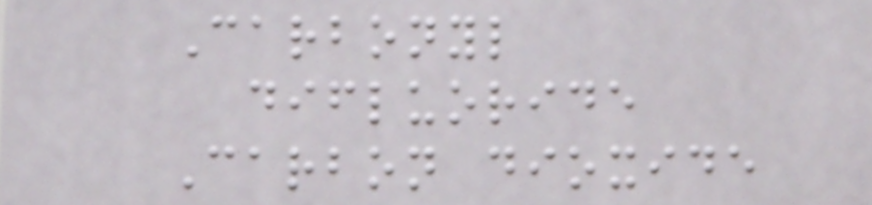Carbonyl
difluoride
Carbon dioxide
